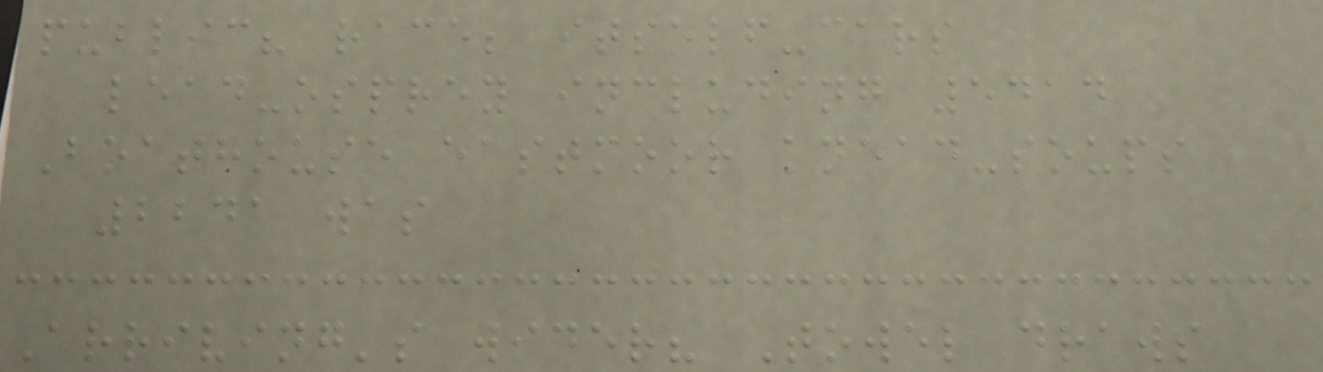public? race; itself-cars
lead-osprey including 5414
Boathouse eastmoor knead-soups
2241 was
Arriving's wider? Towel draws
